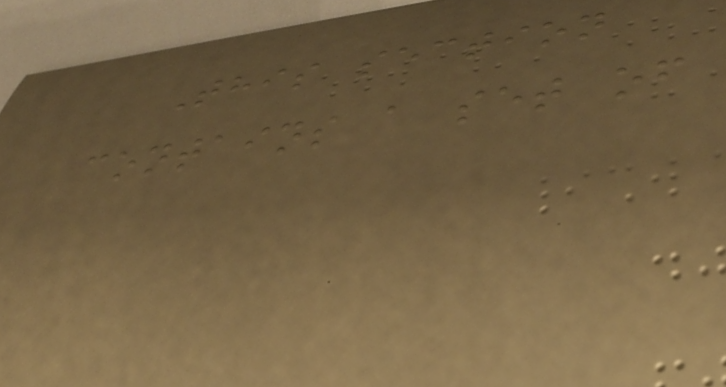This section
contains a set of
